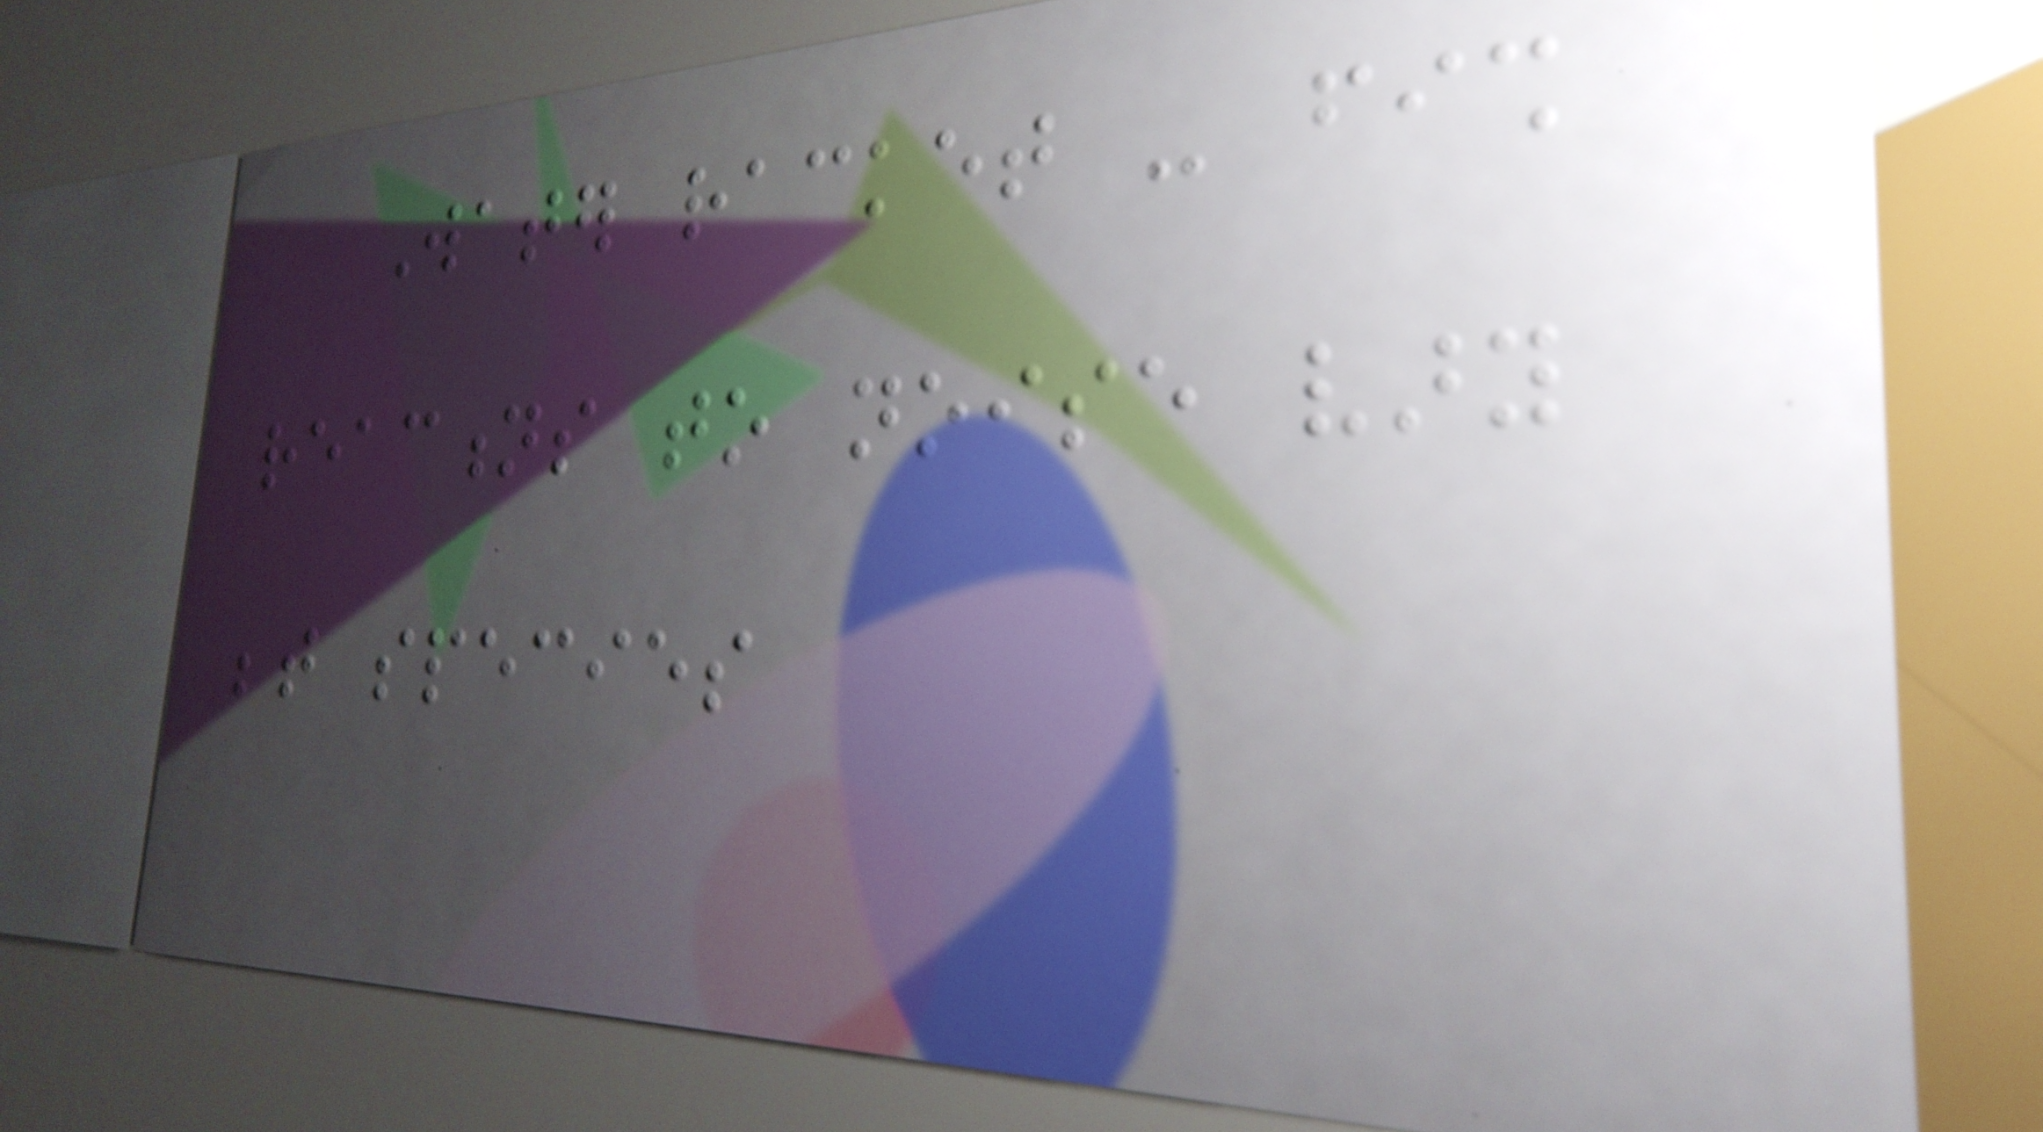Water racket - fish
reactions to noise vary
between species
